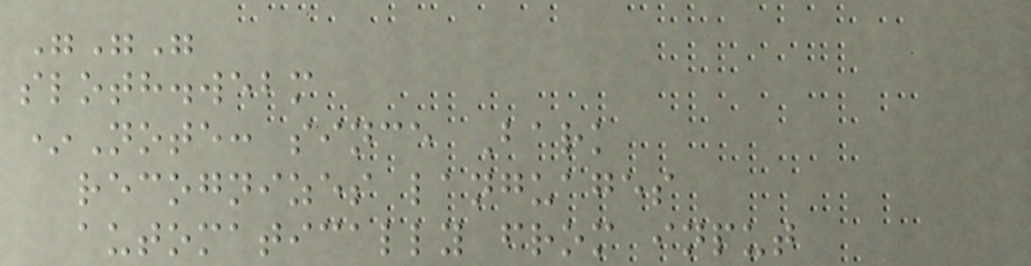"""
sloth.webm
*Note: since Bark
recognizes languages
automatically from input
